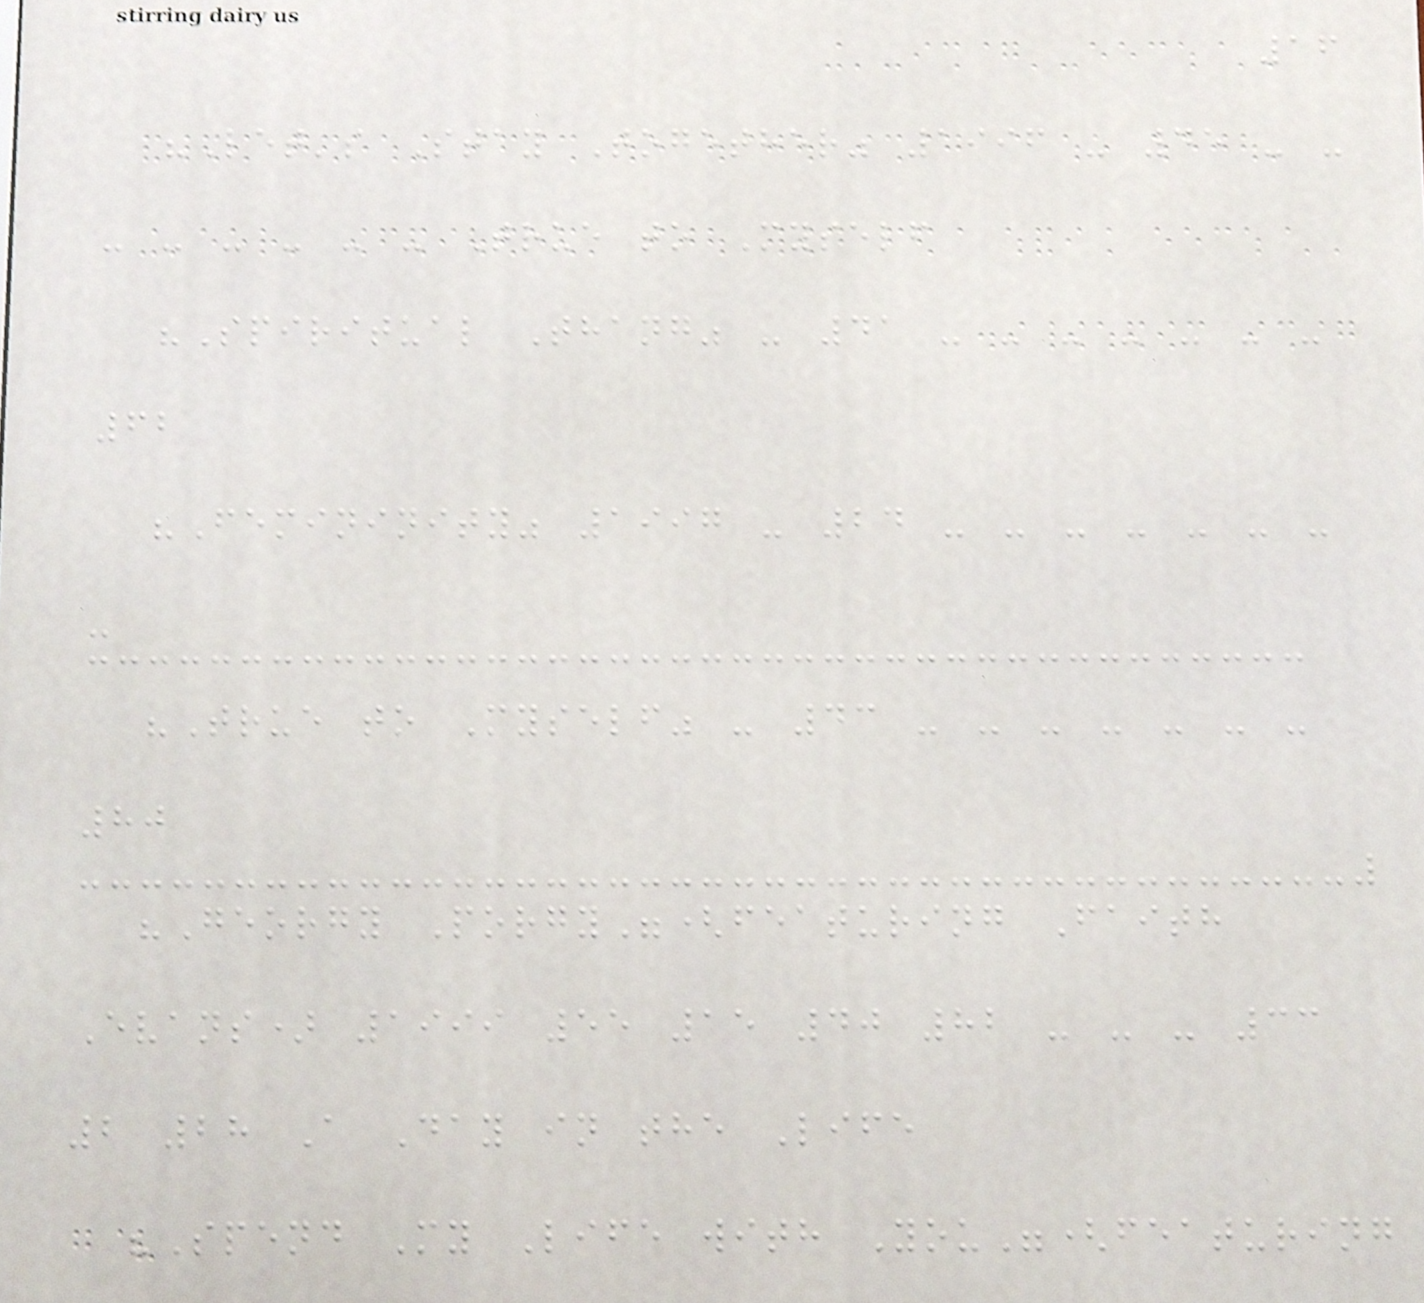16
"Let's Stay Together" 1996 - 45 - -
- - - - - - True to Myself
"Spiritual Thang" - 41 - - - - - - -
62
"Femininity" 1997 - 24 - - - - - - -
-
"True to Myself" - 43 - - - - - - -
80
"Georgy Porgy"(featuring Faith
Evans) 1999 55 15 40 82 - - - 33
2 28 A Day in the Life
"Spend My Life with You"(featuring
